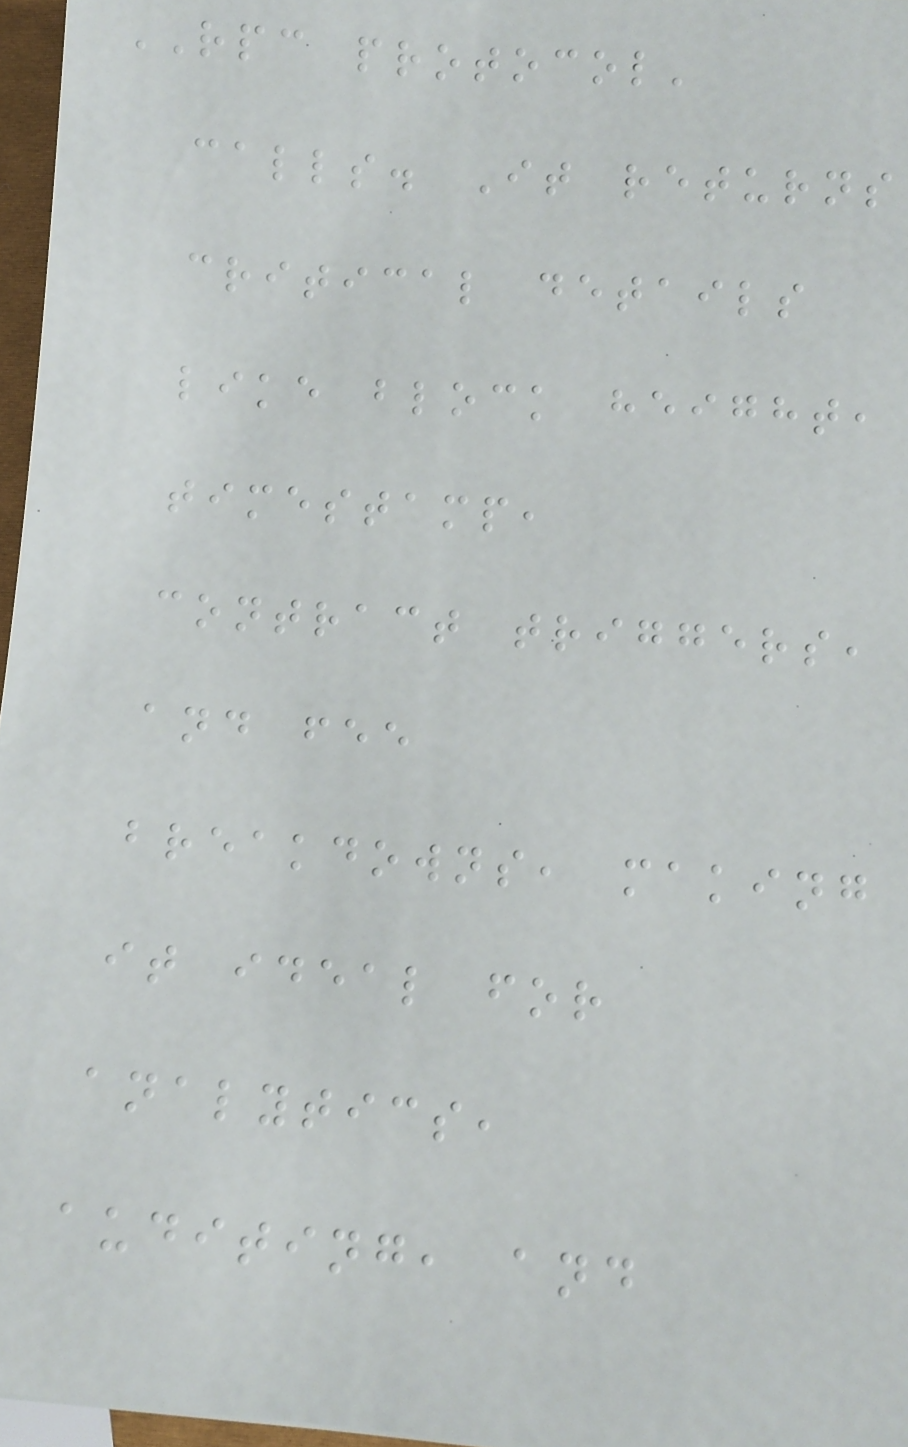RPC protocol'
calls. It returns
critical details
like block height,
timestamp,
contract triggers,
and fee
breakdowns, making
it ideal for
analytics,
auditing, and
